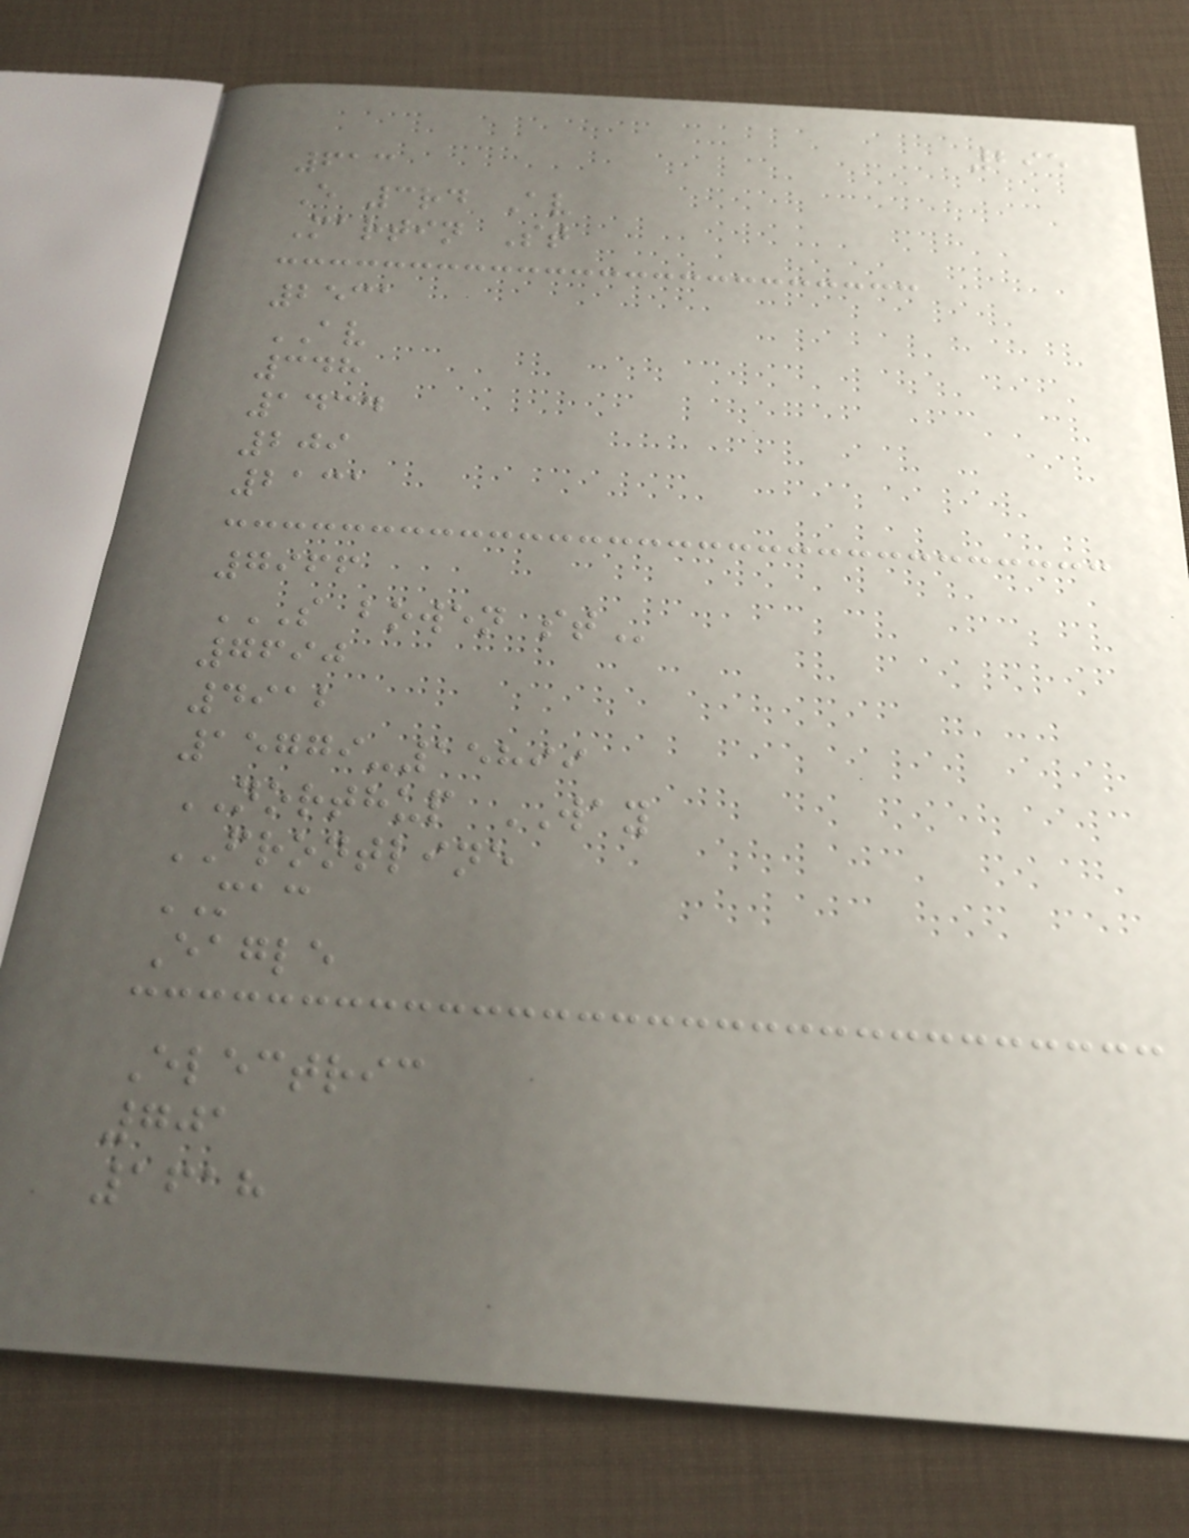295
613
E 3rd Av
Martin St
2531
AV
348
1434
209
2131
7966
S BOWEN ST
7690
4912
15779-15899
NORTHUP WAY
FRONTLINE
MAC
Eagle
Electric
701
1618
